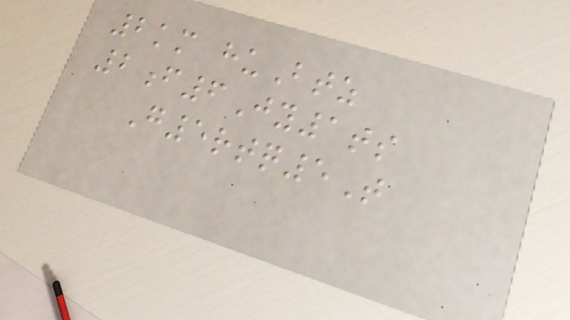2km huBtz
2f6Jy1ts
G5rtq5T
